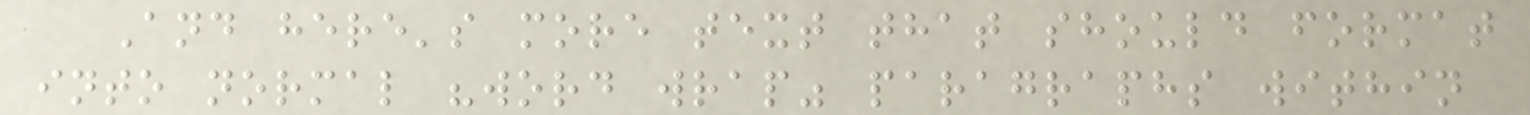And here's more text that should format
into normal "word wrap" paragraphs within
